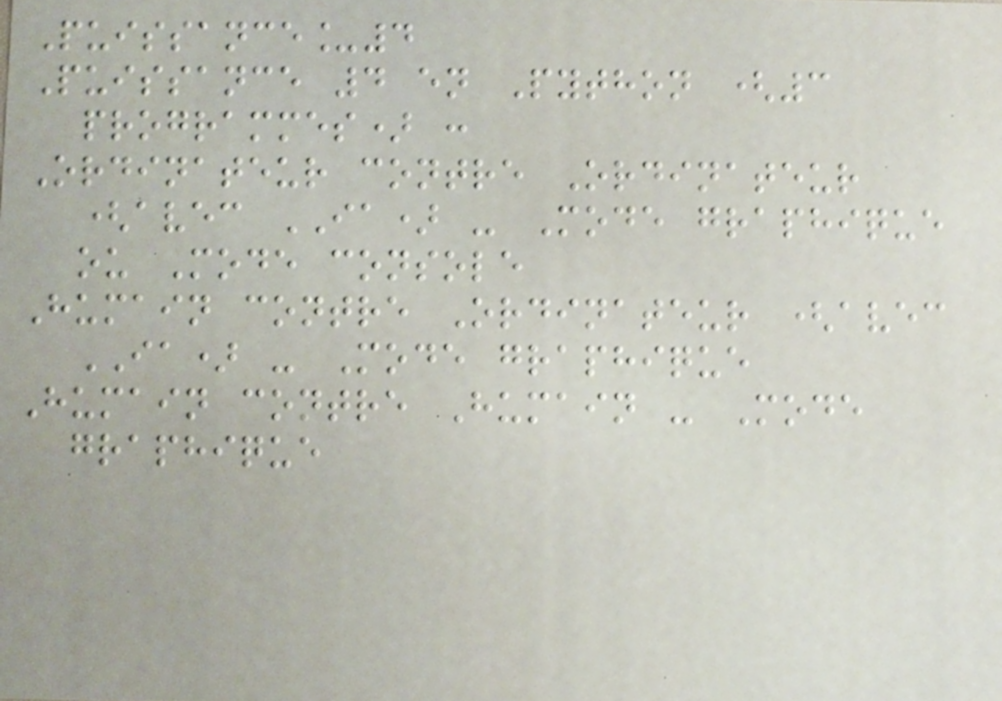Puissance_4
Puissance 4 en Python (3
programmes) :
Ordinateur contre Ordinateur
(avec IA) - Mode graphique
ou Mode console
Humain contre Ordinateur (avec
IA) - Mode graphique
Humain contre Humain - Mode
graphique
